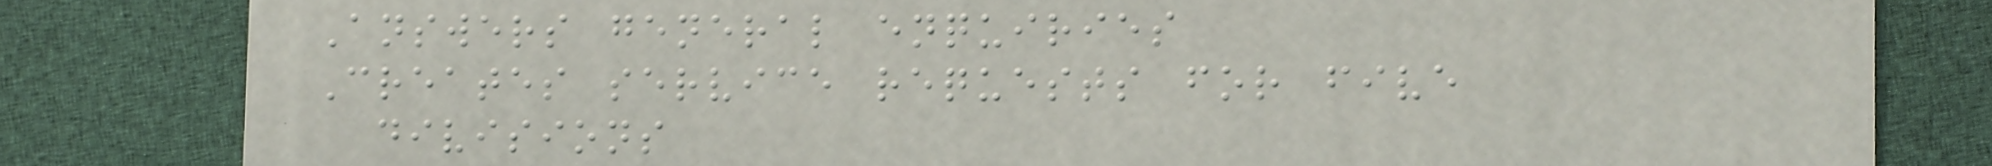Answers general enquiries
Creates service requests for five
divisions
